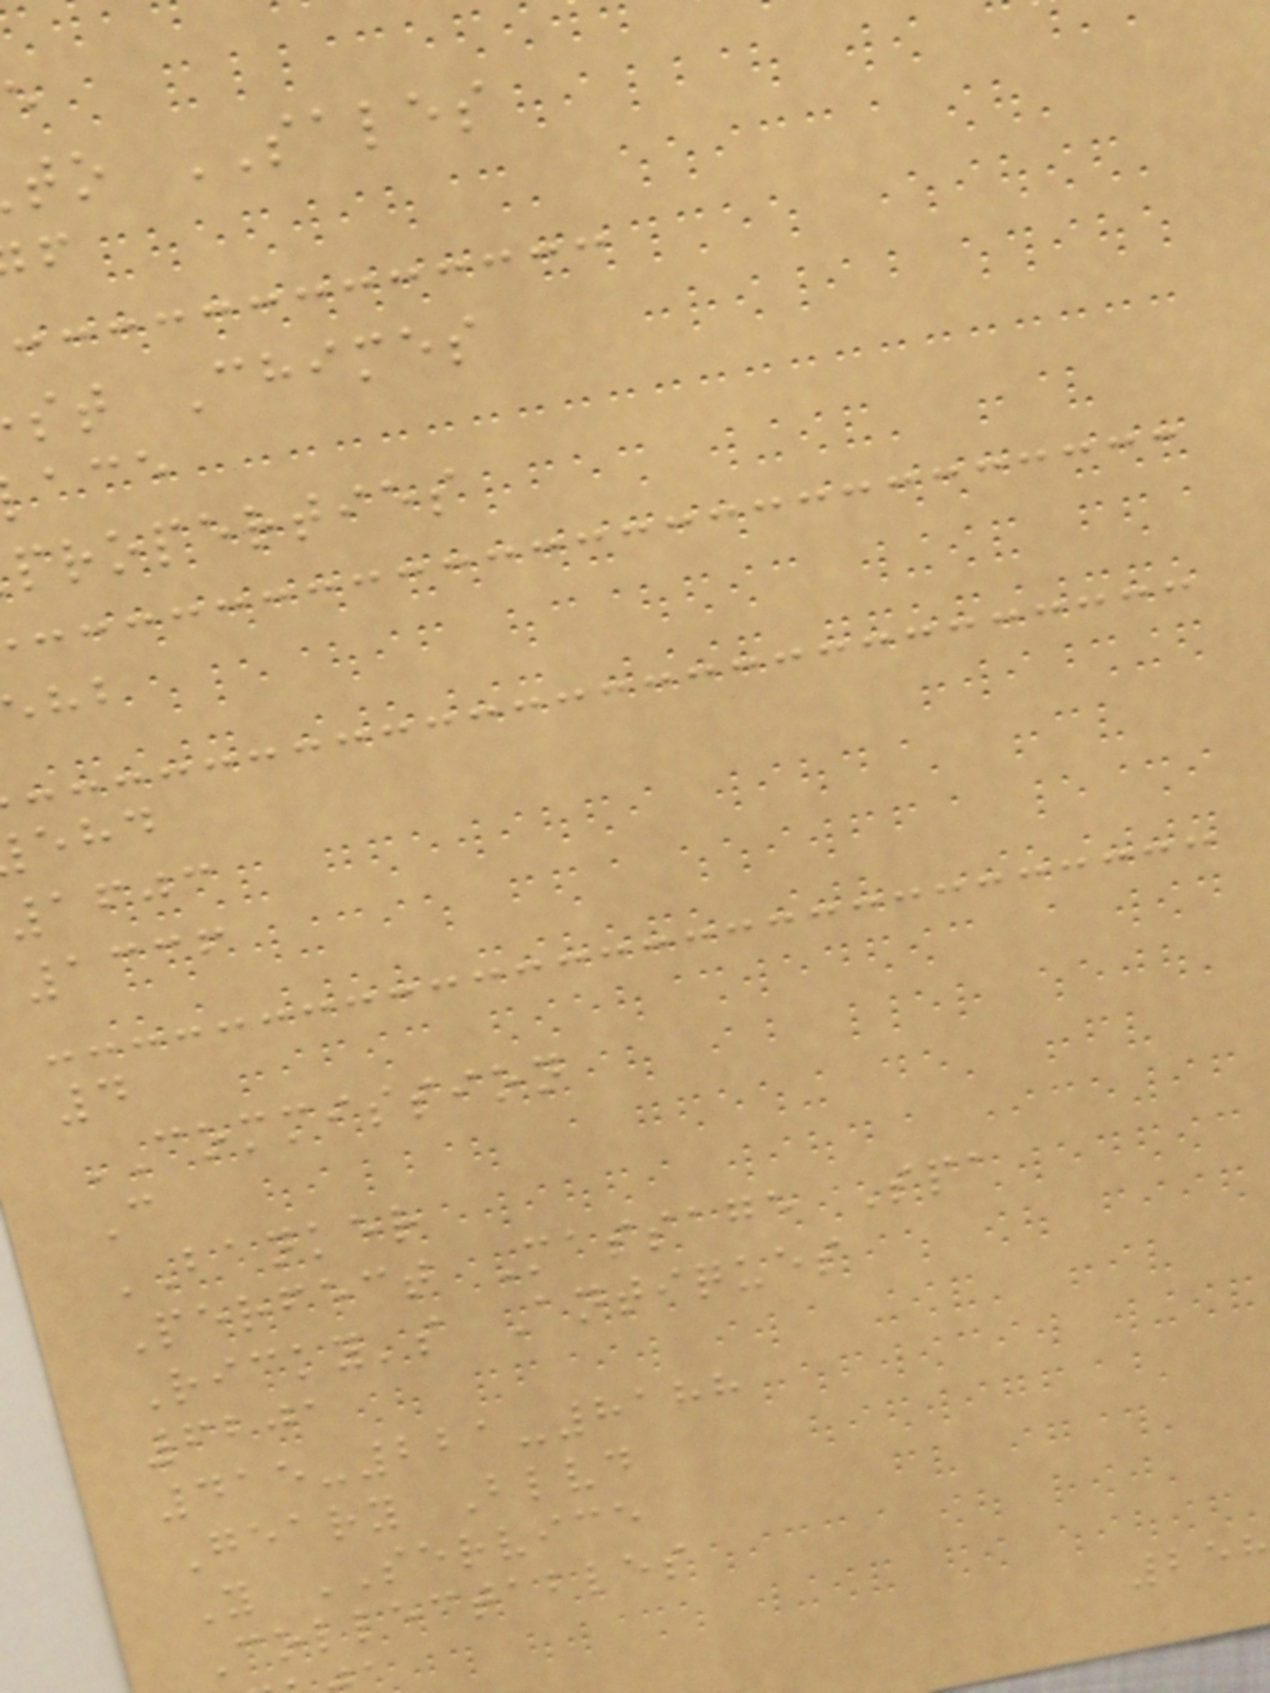to SALES
st Chimes
properties
1603
1336
4
COMMISSION
C
BANKER
Perfect Massage Spa
Ricky's Antiques
6201
415-221-8188
Geary Blvd
Y SERVICE
Collectables
258
